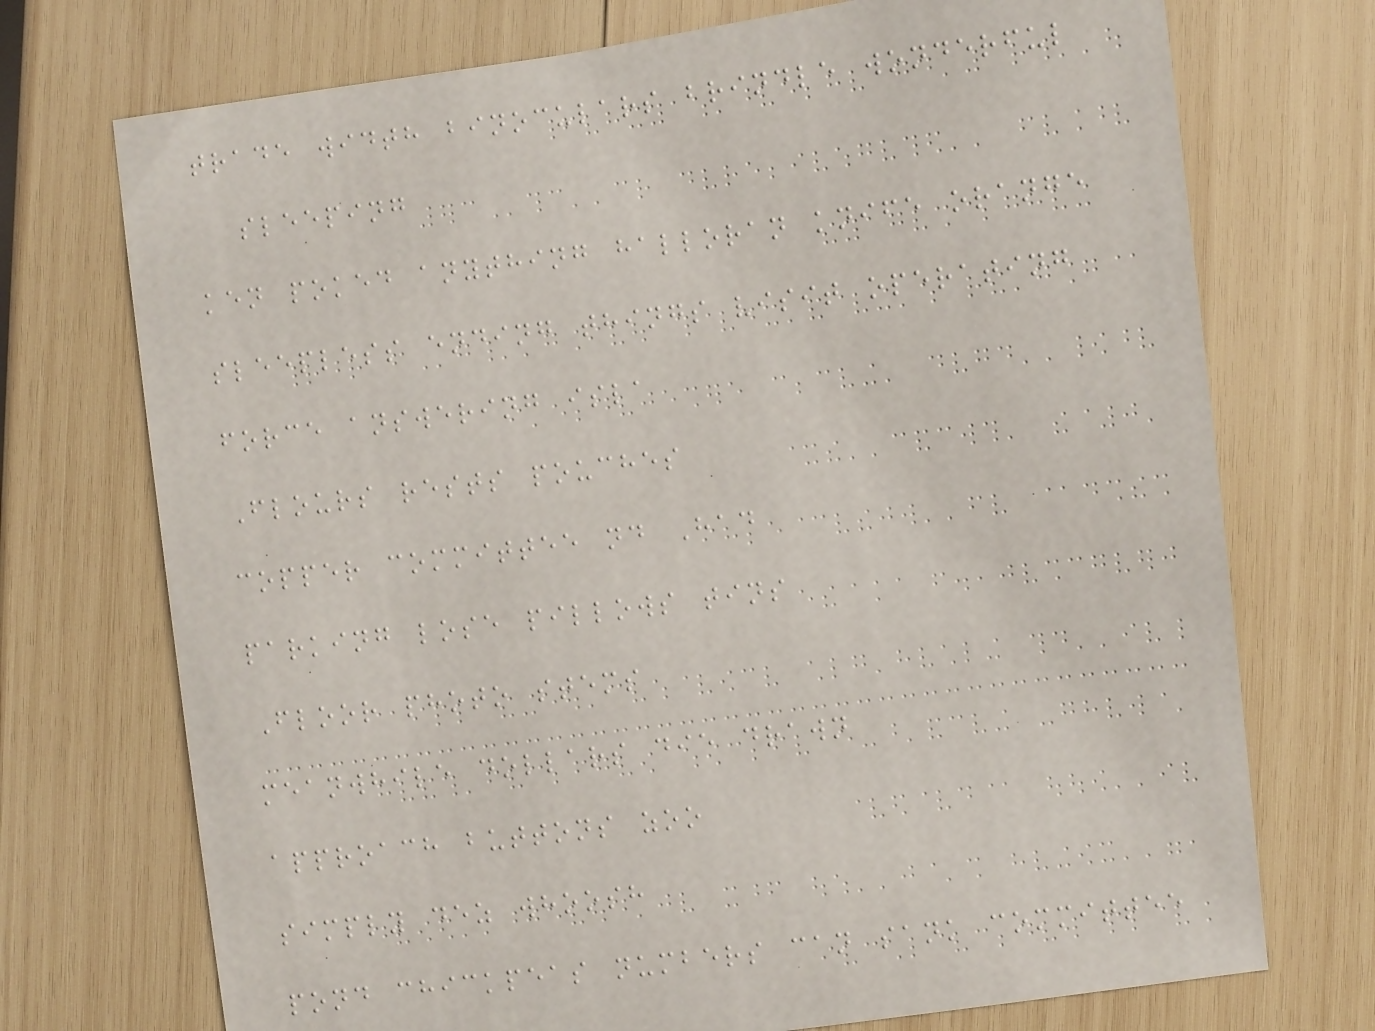trade width binoculars brindle wonderful
sleeping
ken poked anything halloran knife orange
sleepless ending things visit operating
force answering isla
Flours rests pouches
copper committee nd Had
parking lose pillows tins
Floor photo stems
meanwhile dollars die drawn
approach buttons zoo
simply dez whoosh
pond chickpeas numbers can sank committee
